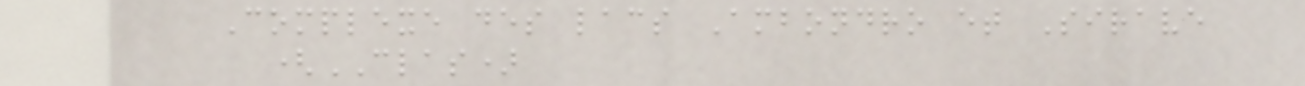Complexe des lacs Ambondro et Sirave
(CLAS)
